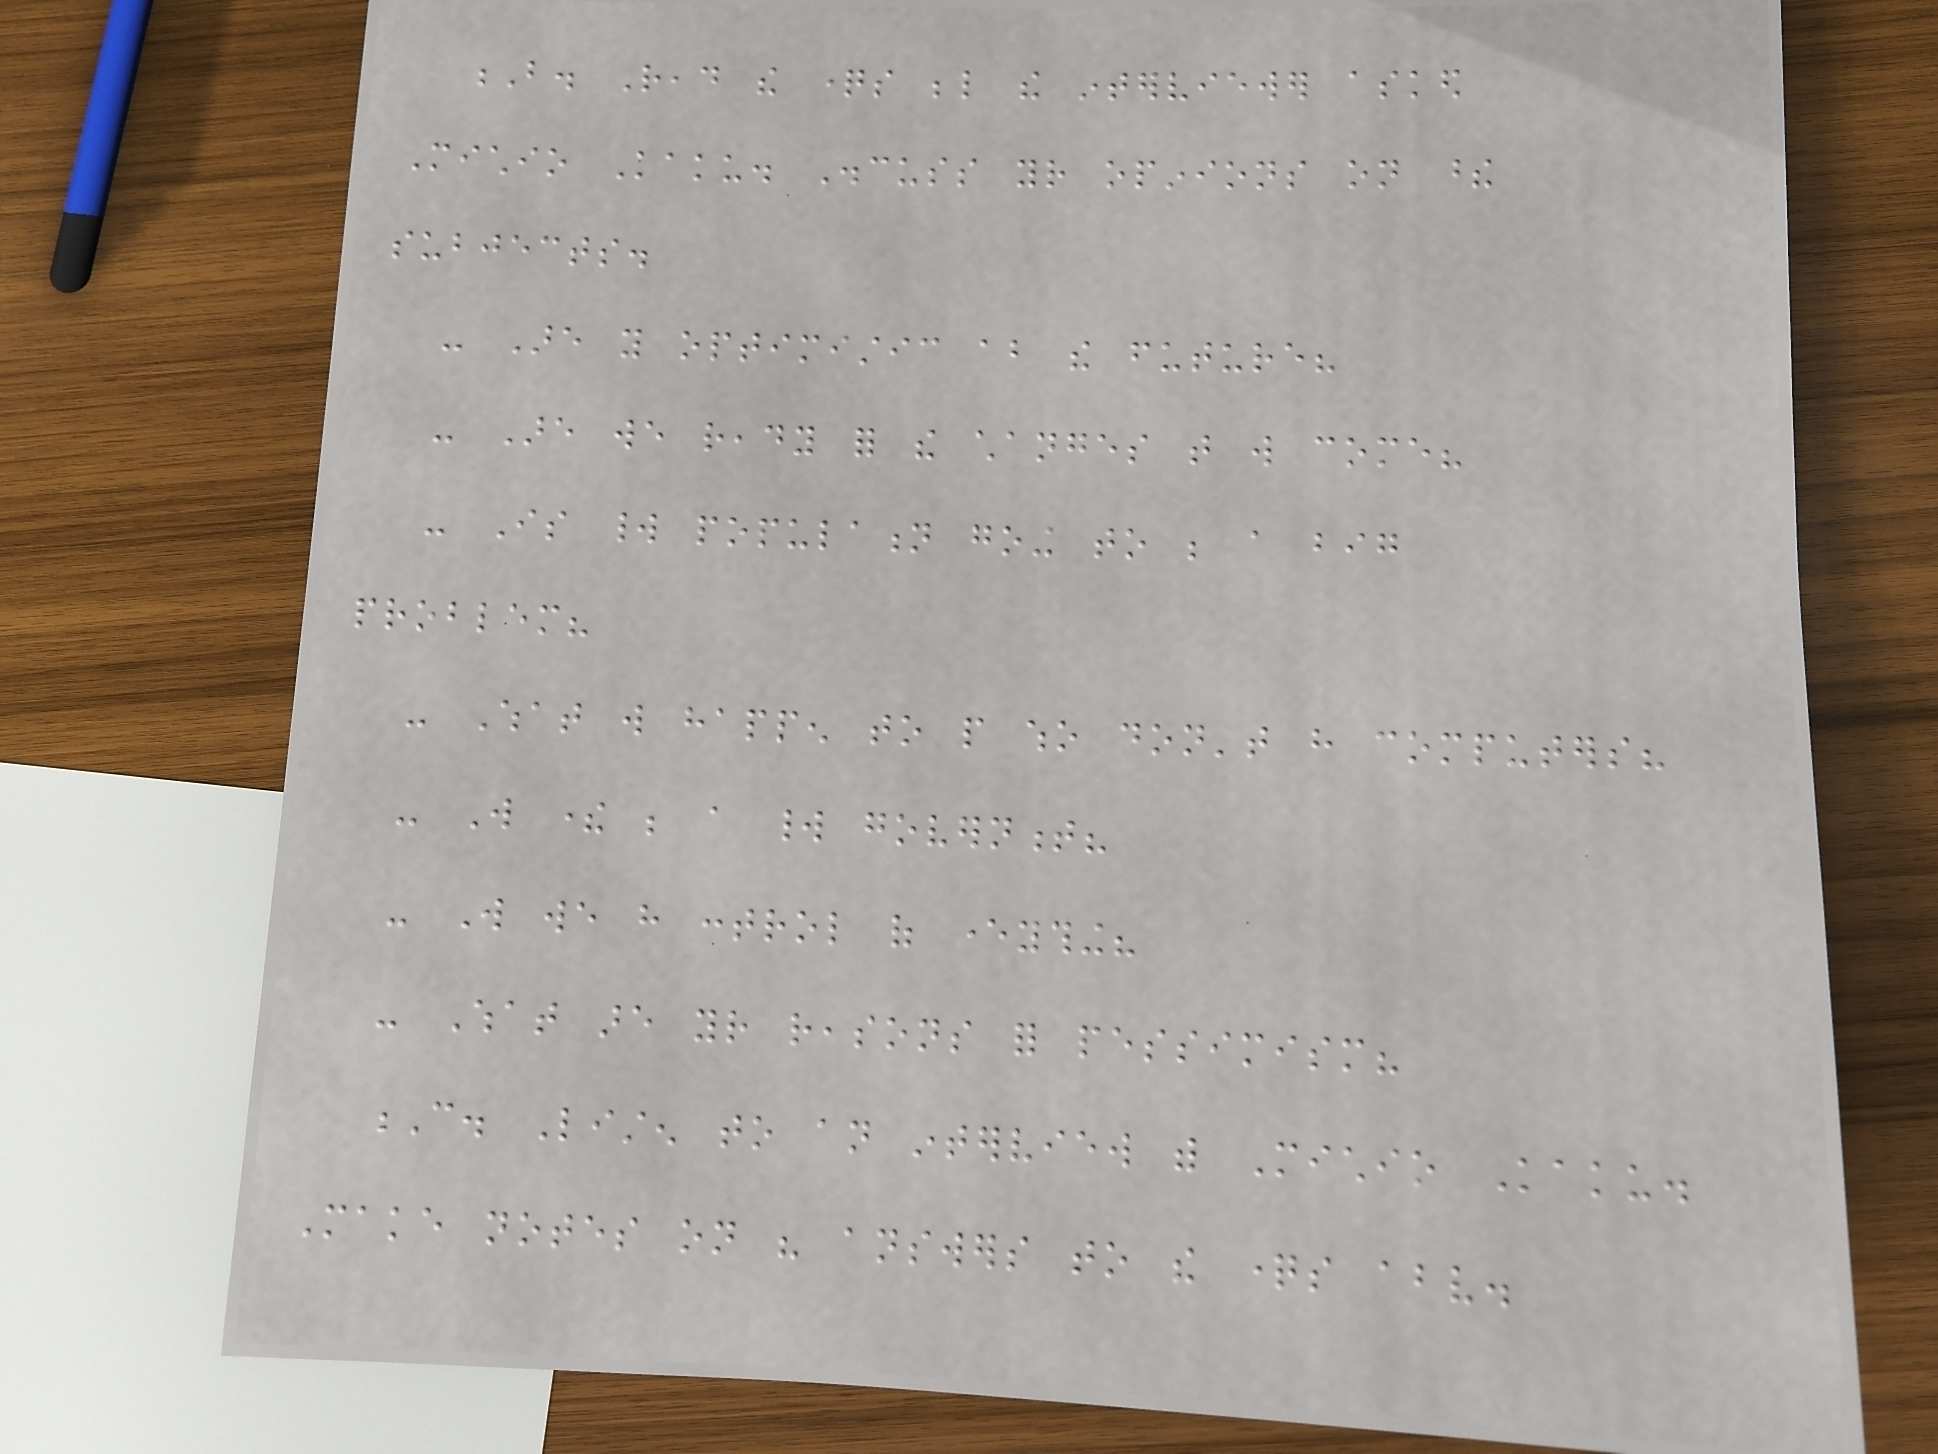B. Read the questions below the interviewer asked
Michio Kaku. Discuss your opinions on these
subjects.
- Are you optimistic about the future?
- Are we ready for the changes that will come?
- Is world population going to be a big
problem?
- What will happen to people who don't have computers?
- Will there be a world government?
- Will we have control of everything?
- What are your reasons for pessimism?
C. Listen to an interview with Michio Kaku.
Make notes on his answers to the questions above.
